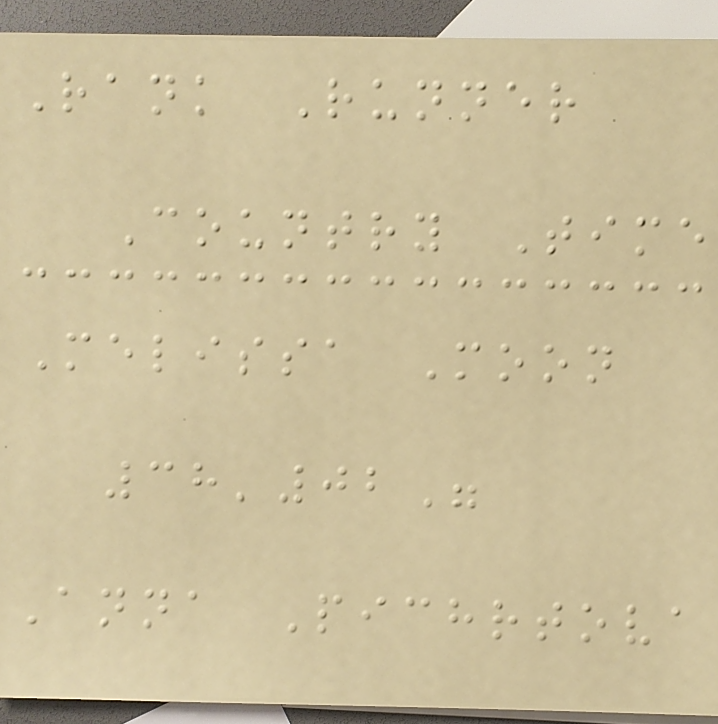Rank Runner
Country Time
Melissa Moon
38'02"
Anna Pichrtova
